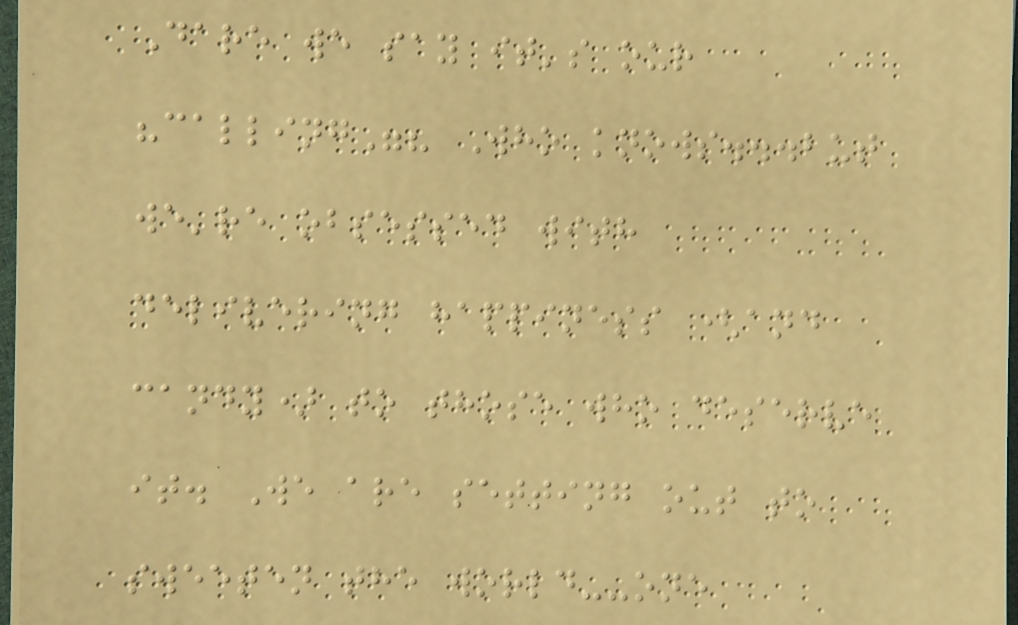Dare we say it's our
"calling"? Who knows...but
we're obsessed with
delivering happiness (and
candy) to those who deserve
it. We are setting out to
sweeten the world--one
